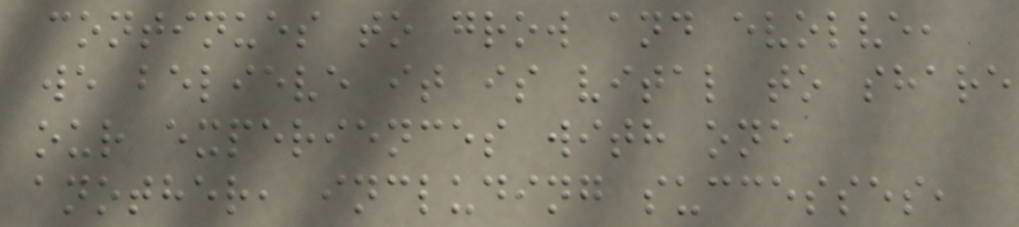continues to grow and evolve,
we believe it is vital to share
our experiences with one
another, including successes,
